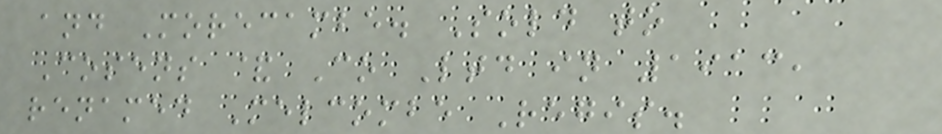and Morecambe. Sold to
Cosens & Co Ltd in 1913,
renamed Melcombe Regis.
